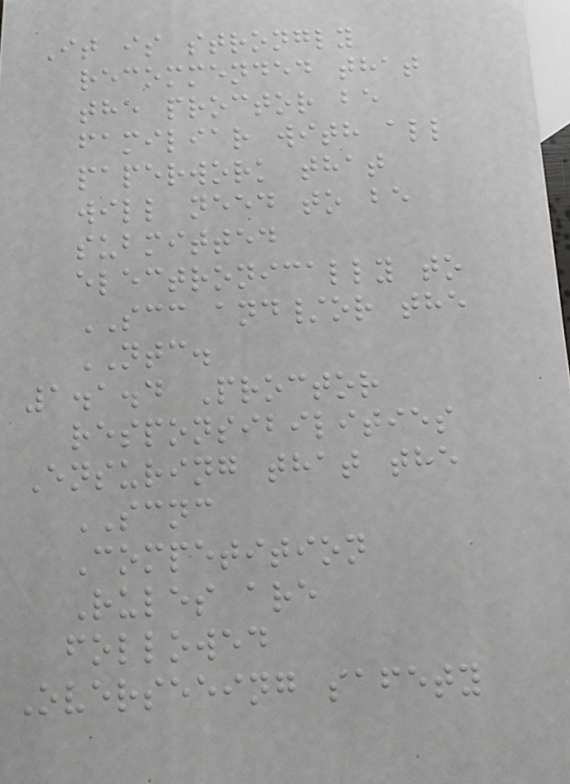It is strongly
recommended that
the proctor be
familiar with all
paperwork that
will need to be
submitted
electronically to
SCC and/or the
NTC.
1.1.4 Proctor
responsibilities
Ensuring that the
SCNC
Competition
Rules are
followed
Overseeing safety
